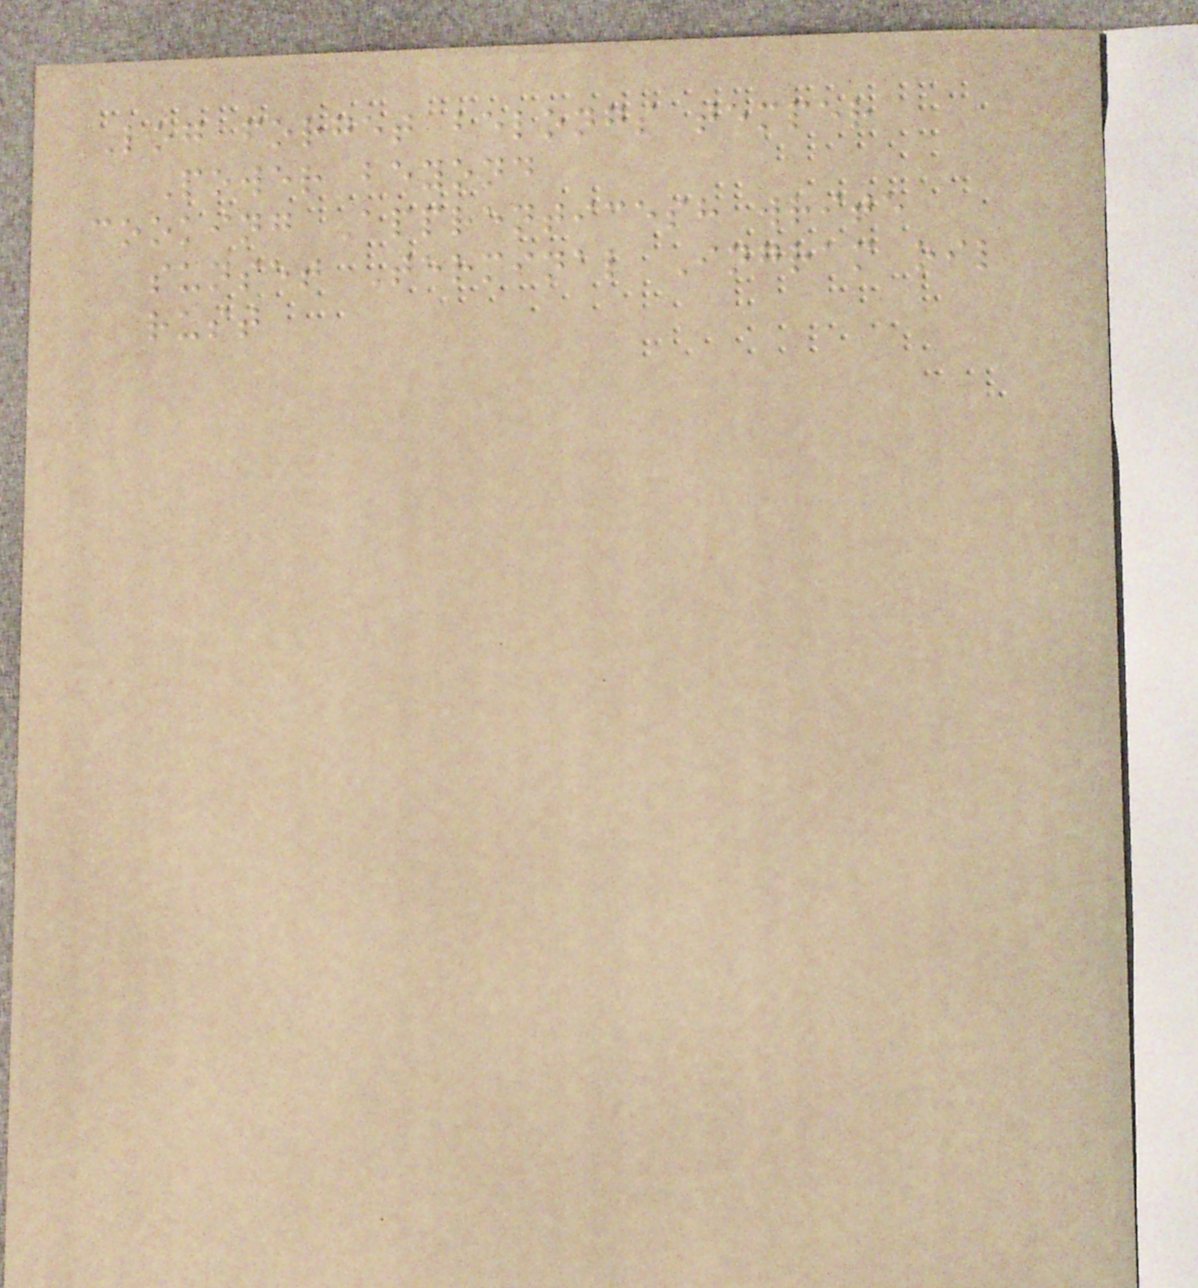Log forget belongs temper
Power beyond
cooking Apprenticesh write
sunset Terminal Ingram oil
rust
